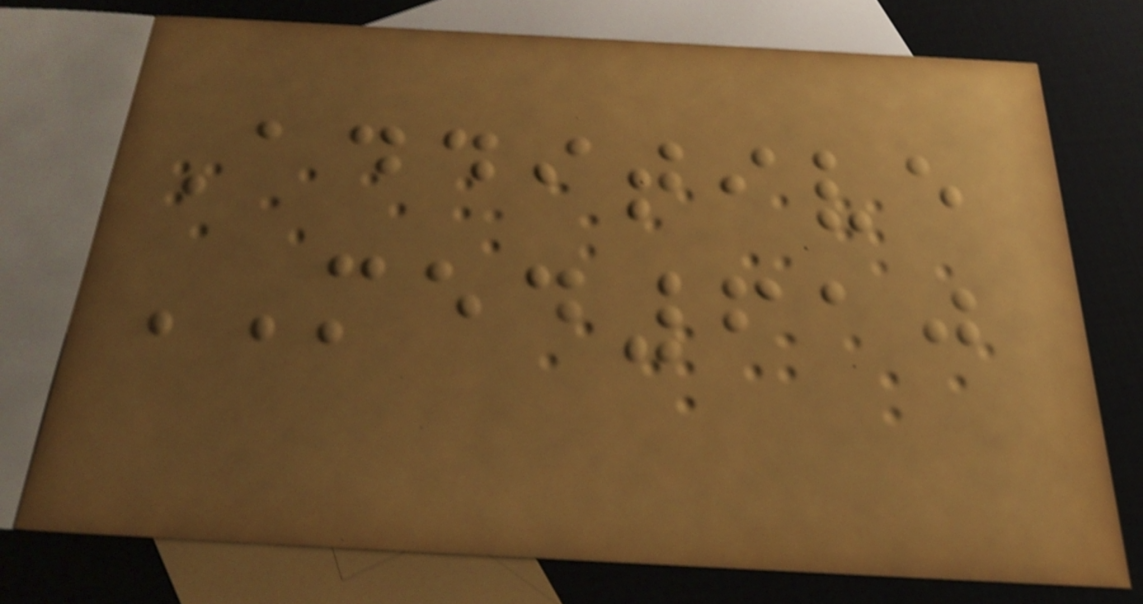Additive
MED610
